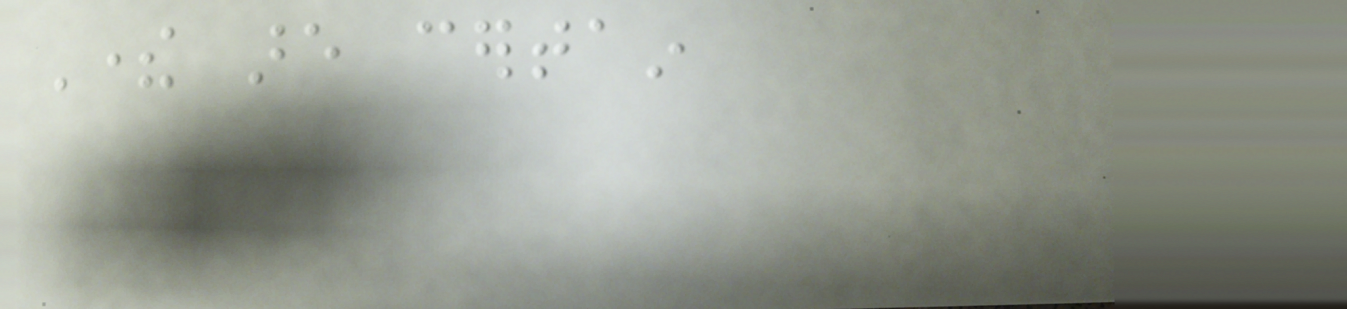There are certain
